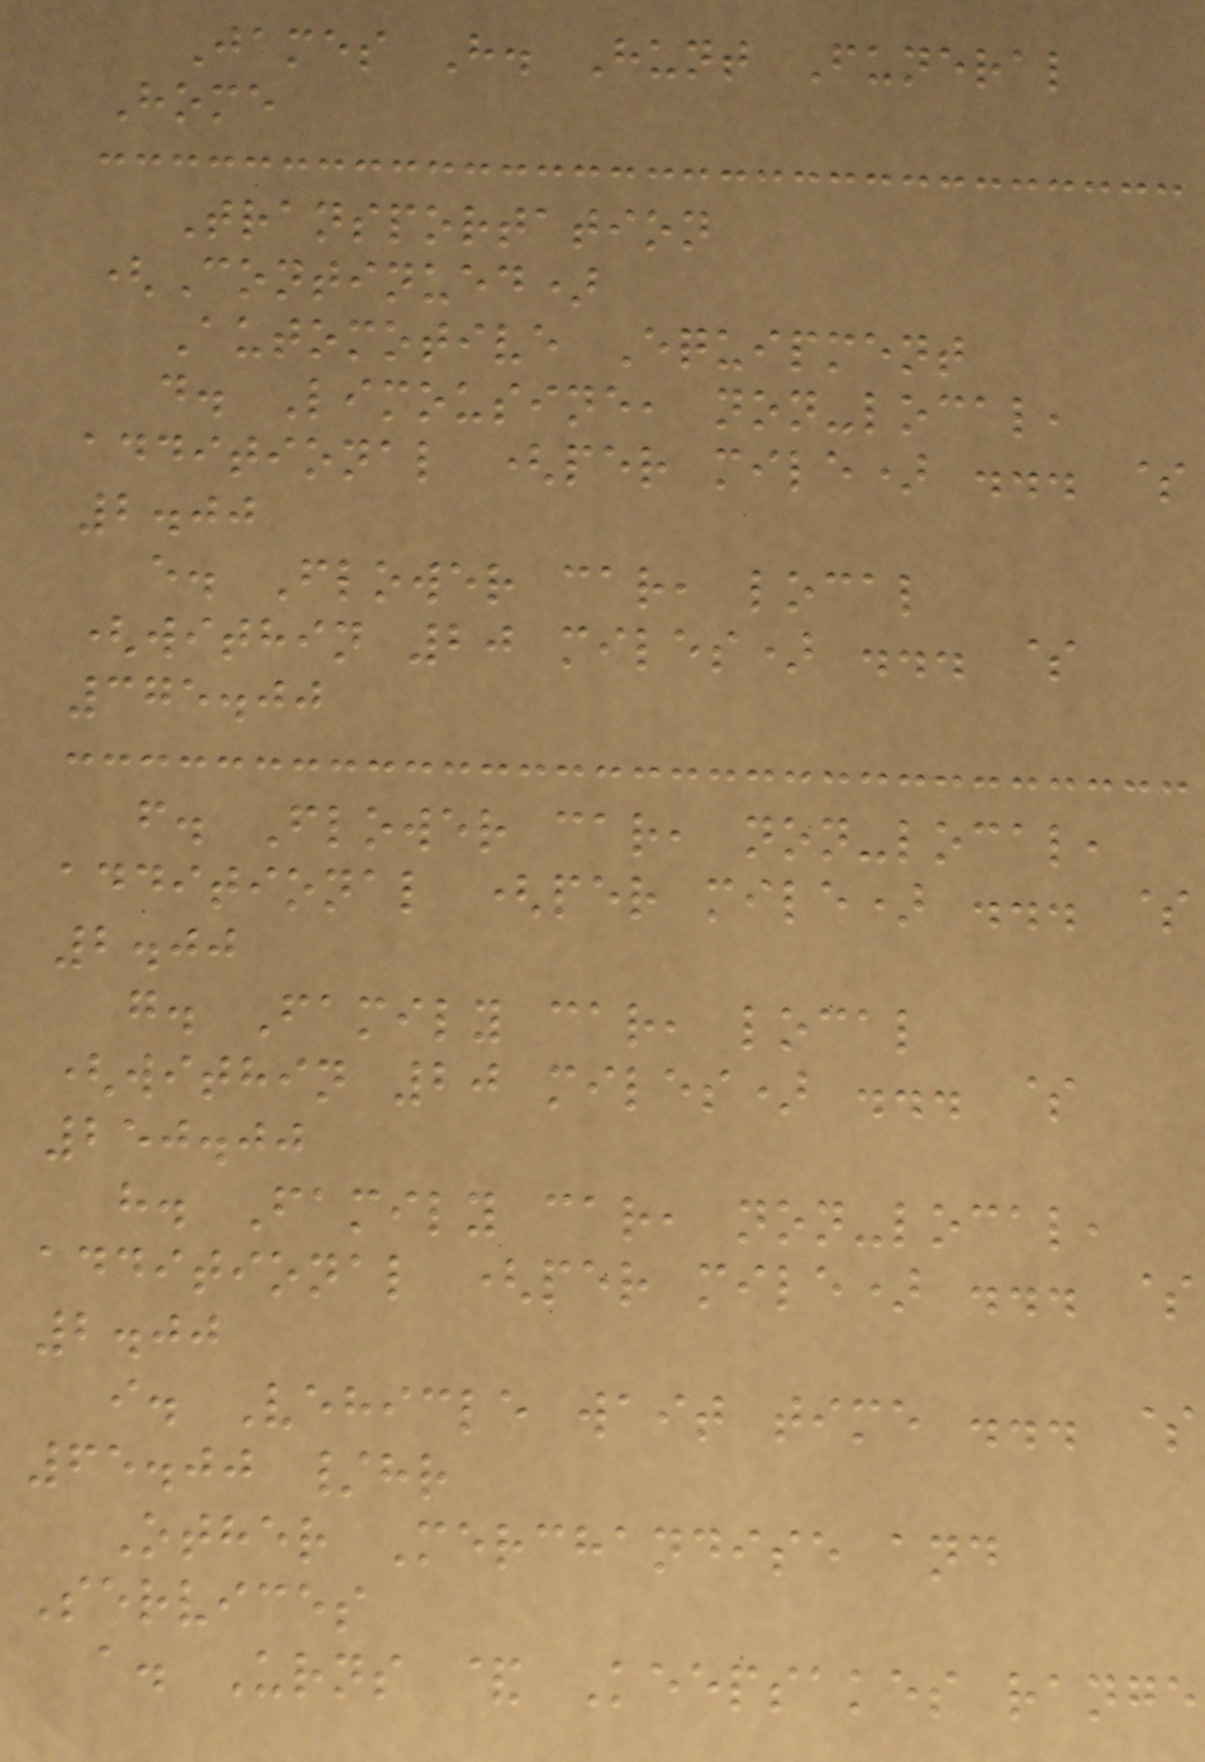James H. Hunt Funeral
Home
Transportation
(Continued)
Automotive Equipment
d. Limousine, non-local,
additional (per mile) ... $
2.00
e. Flower car, local
(within 20 miles) ... $
375.00
f. Flower car, non-local,
additional (per mile) ... $
2.00
g. Family car, local
(within 20 miles) ... $
250.00
h. Family car, non-local,
additional (per mile) ... $
2.00
i. Vehicle wait time ... $
65.00 /hr
Other Merchandise and
Services
a. Urns & Keepsakes range
